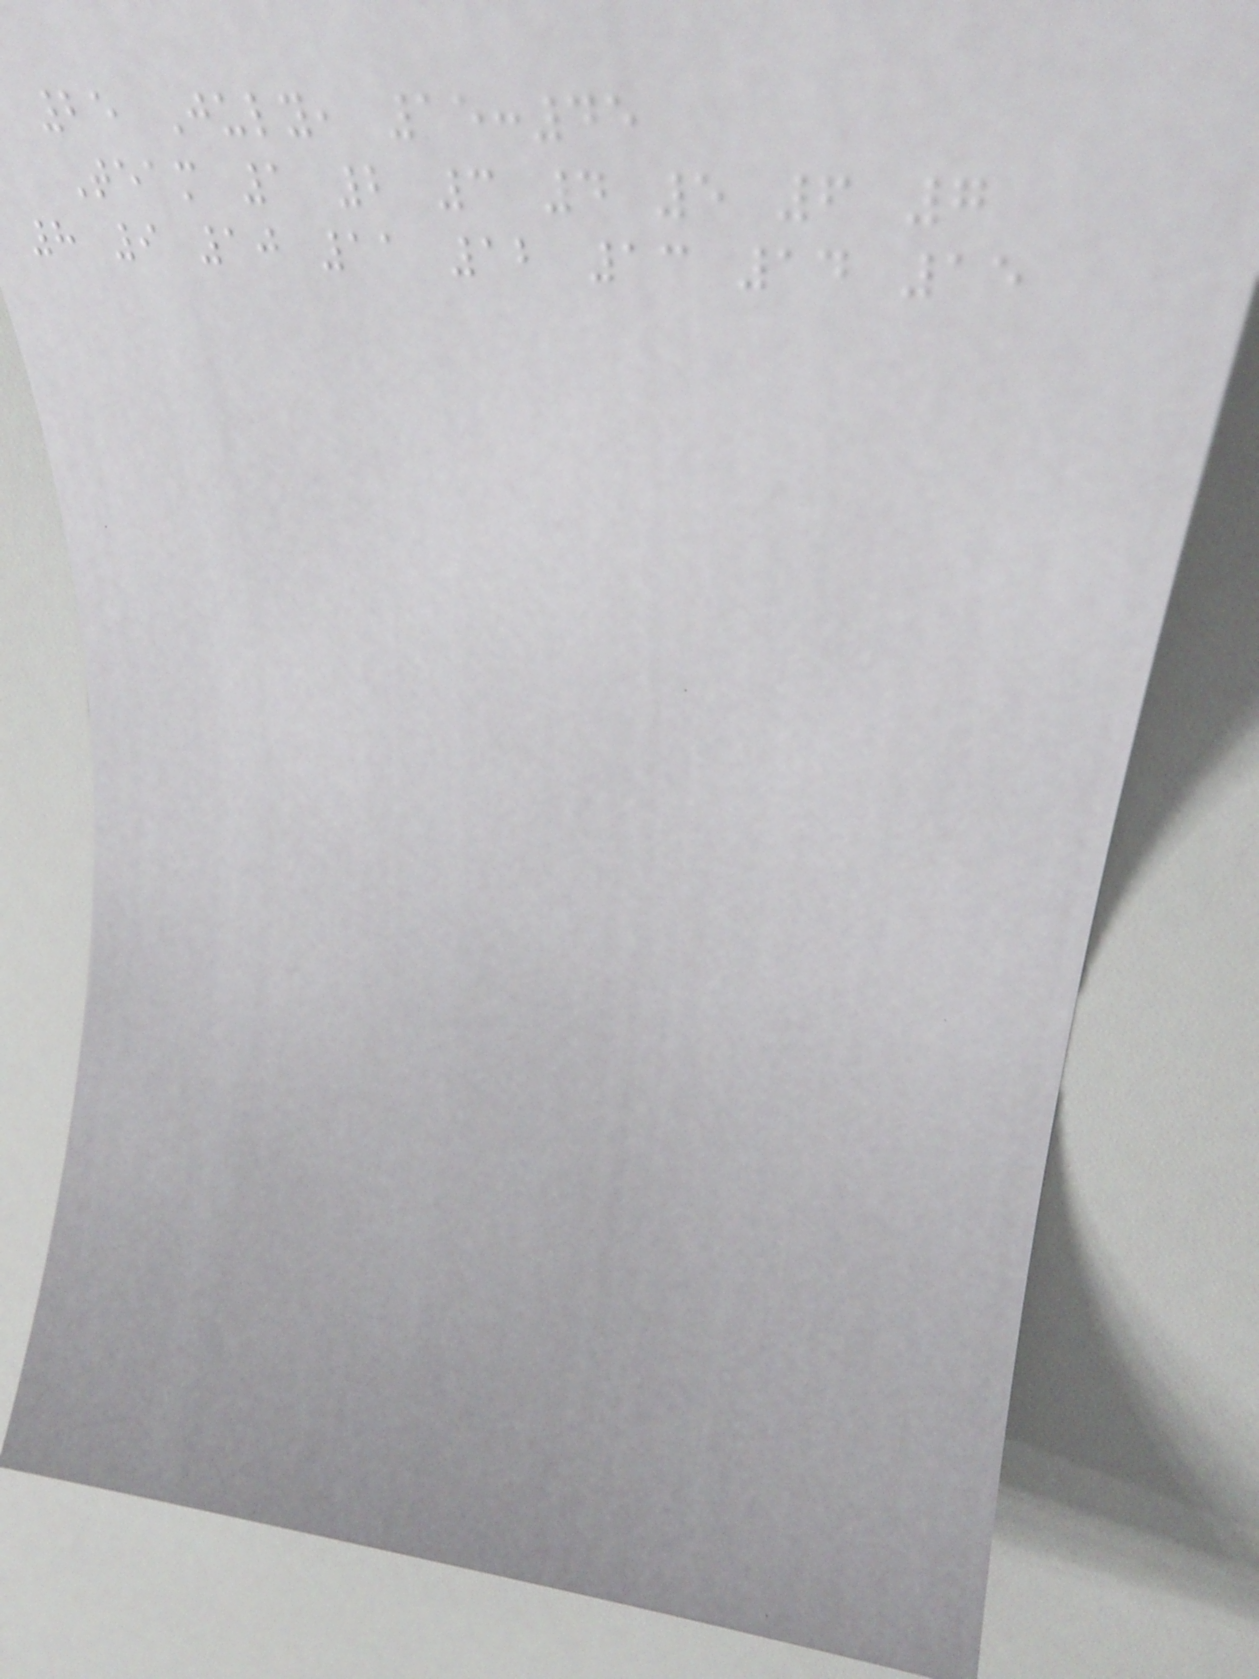25 July, 15:45
Team 1 2 3 4 5 6 7
8 9 10 11 12 13 14 15
